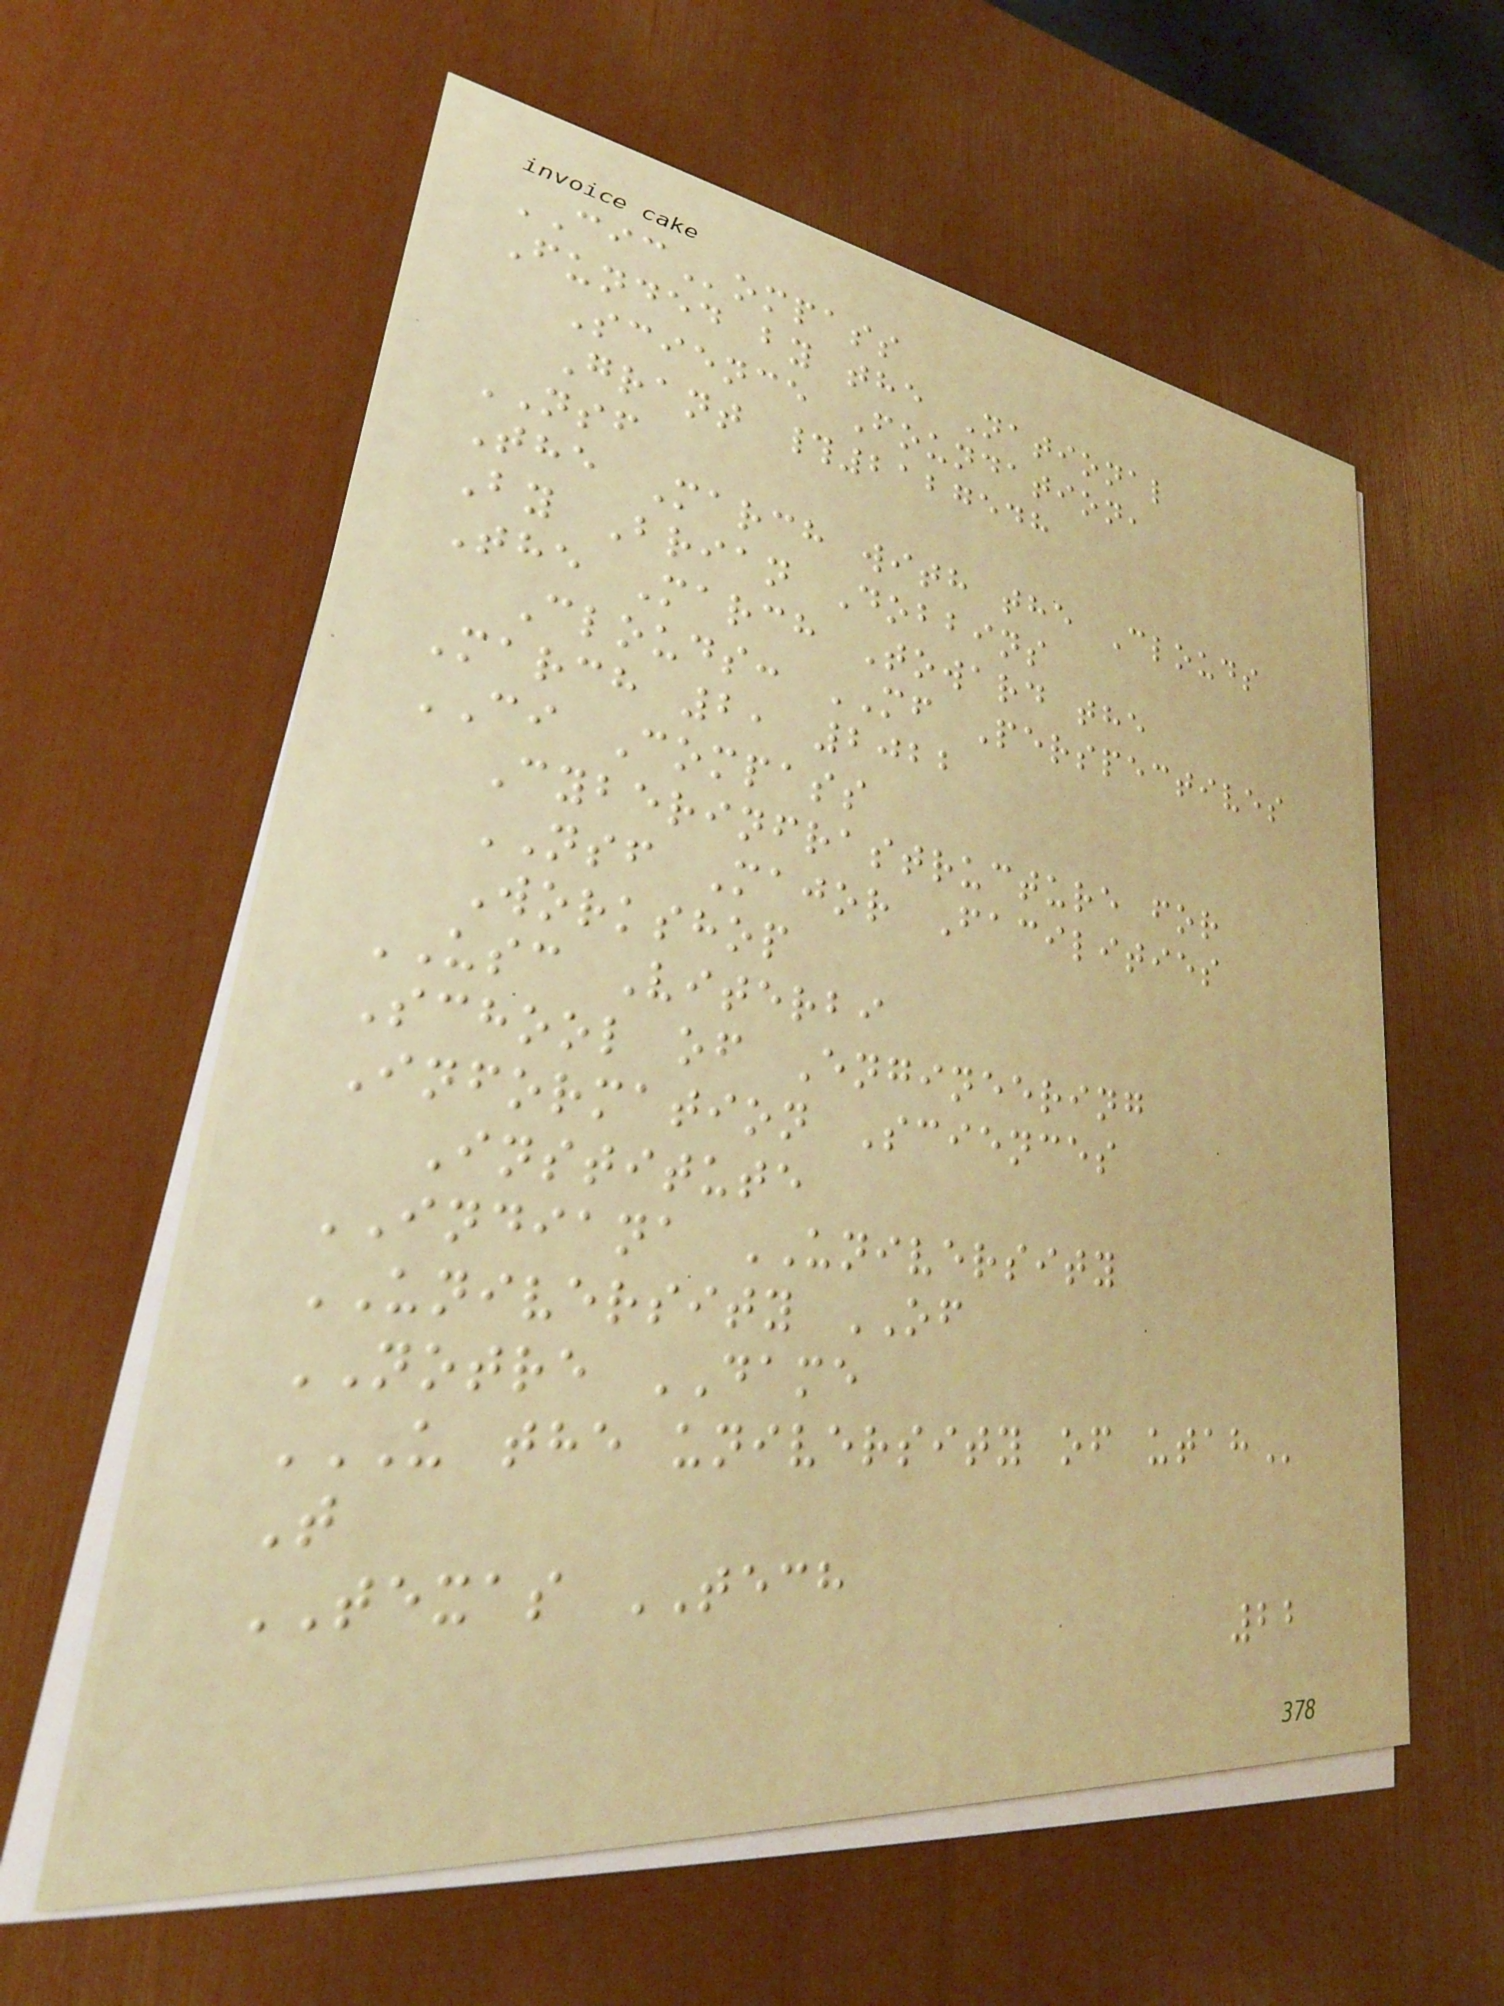CICompass
Funded by the National
Science Foundation,
Grant #2127548
NSF
The March with the Clouds
By Brian Dobbins
The March Toward the
Clouds: MF Perspectives
March 2, 2022
CI Compass
Cyberinfrastructure for
NSF Major Facilities
Workshop
USC Viterbi
School of Engineering
Information Sciences
Institute
INDIANA UNIVERSITY
UNIVERSITY OF
NOTRE DAME
U THE UNIVERSITY OF UTAH
T
TEXAS TECH
22
